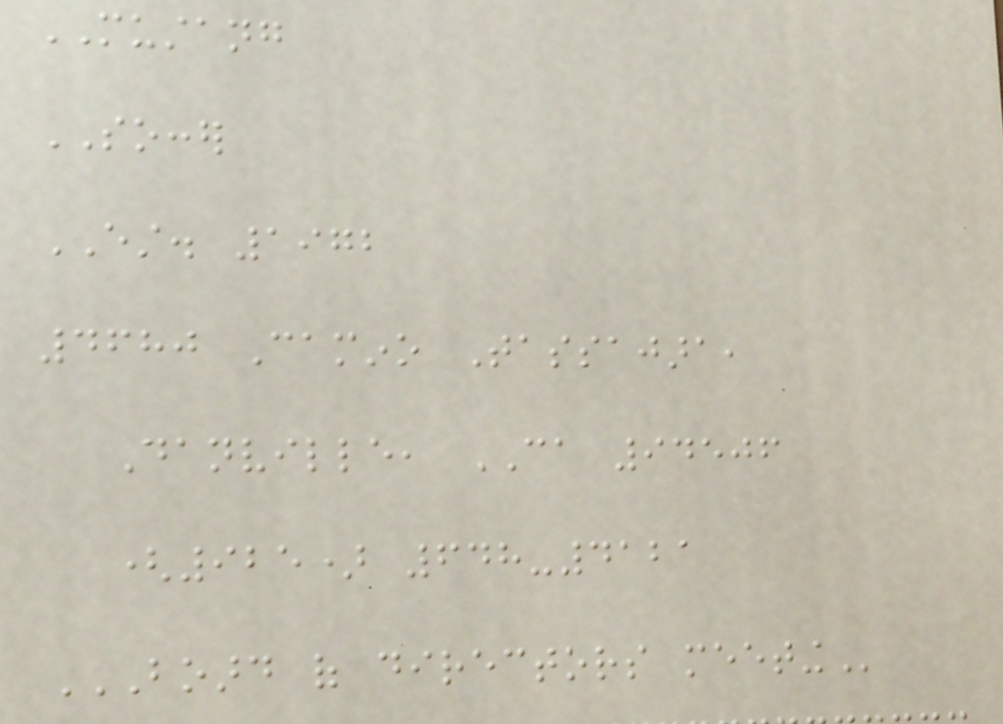MUSTANG
SOCCER
EST. 1972
4680 Camino Tassajara,
Danville, CA 94506
(925) 648-4121
BOARD OF DIRECTORS MEETING
